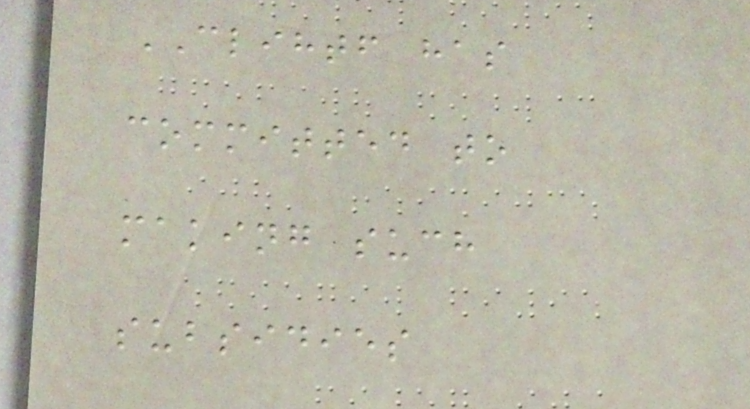CLIHTF has
committed to
making such
subsidies
